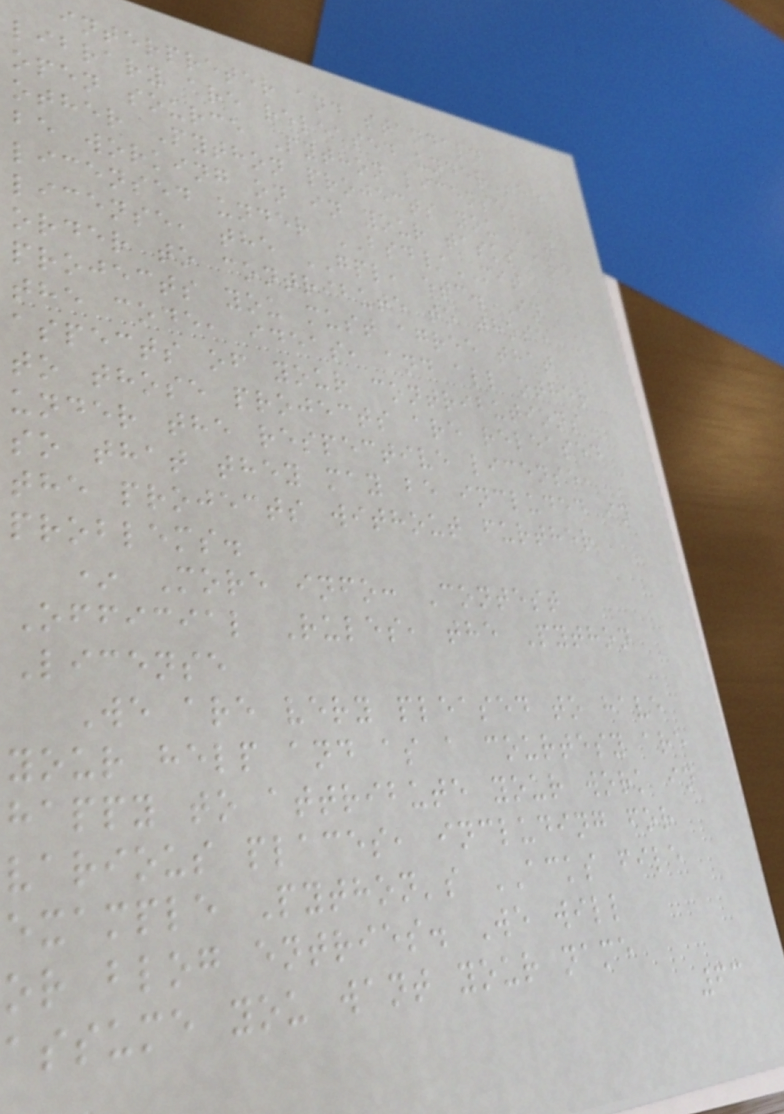interpreter and standard
library are released under the
open source Python license;
other Python projects you may
be working on in your tasks are
licensed under BSD/MIT
license, the GPL, etc. In
order to contribute to those
projects you must agree that
the code, ideas, and all other
aspects of your contributions
to those projects are released
under the respective license,
so that they may be included in
the projects without further
problems.
* More info: Contest
Official Rules, the Python
License
We are very pleased to have
your help and as a courtesy are
happy to attribute your work in
various places, including for
example Python's ACKS file
or blog entries. We will
assume you want your name
63
